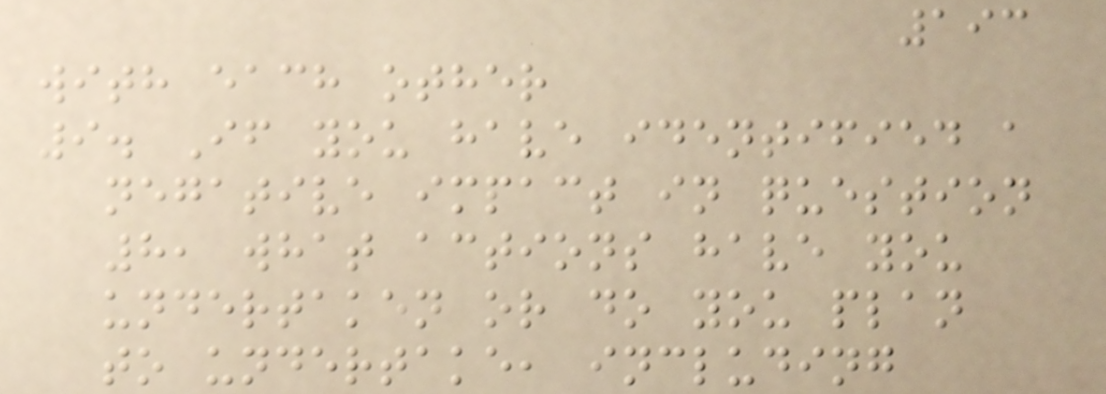193
with each other
9. If you have identified a
negative impact in question
8, what actions have you
undertaken or do you plan
to undertake, including
